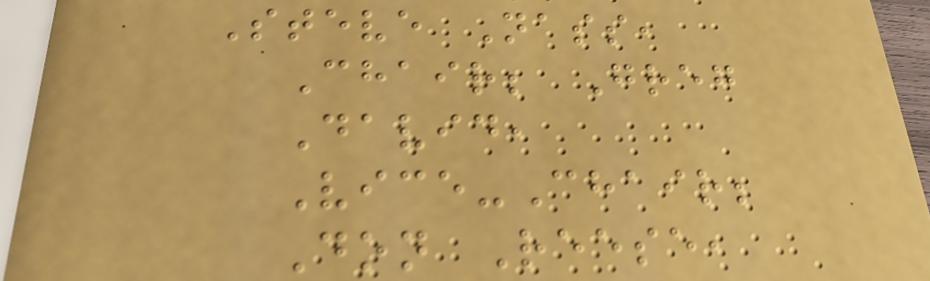Steve Nass,
Chair; Greg
David,
Vice-Chair;
Don Reese,
